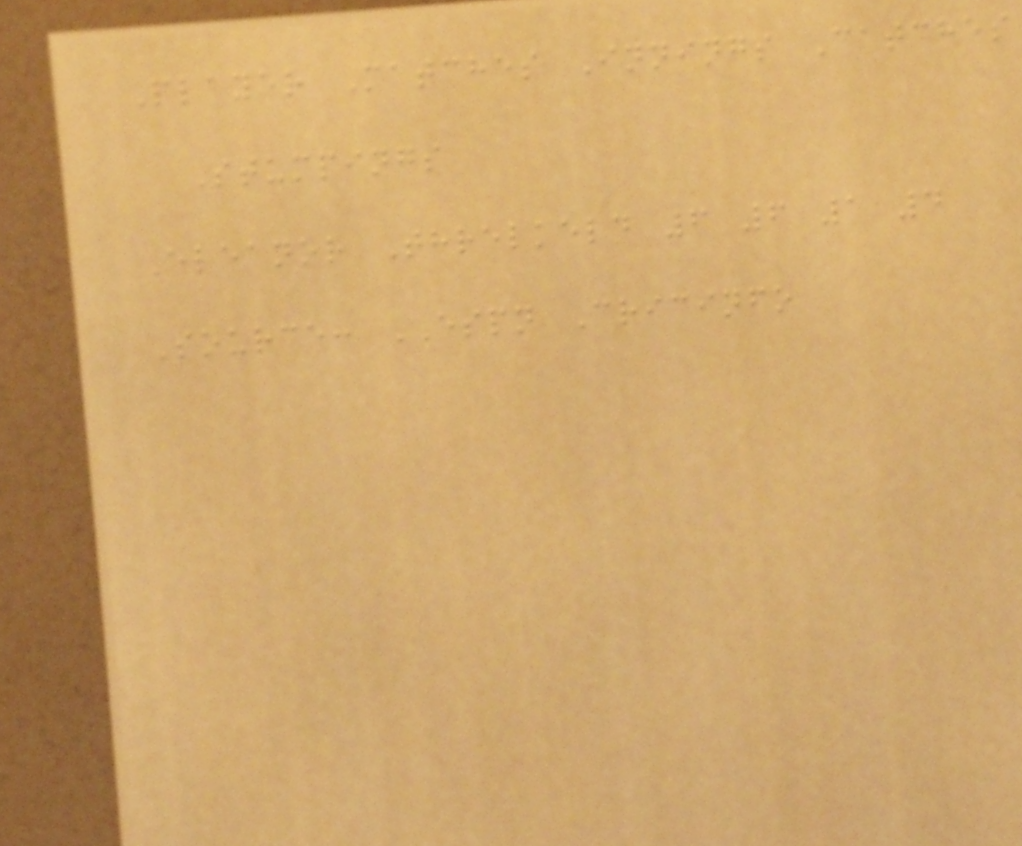Player Matches Innings Catches
Stumpings
Eleanor Threlkeld 6 6 1 4
Source: ESPN Cricinfo
